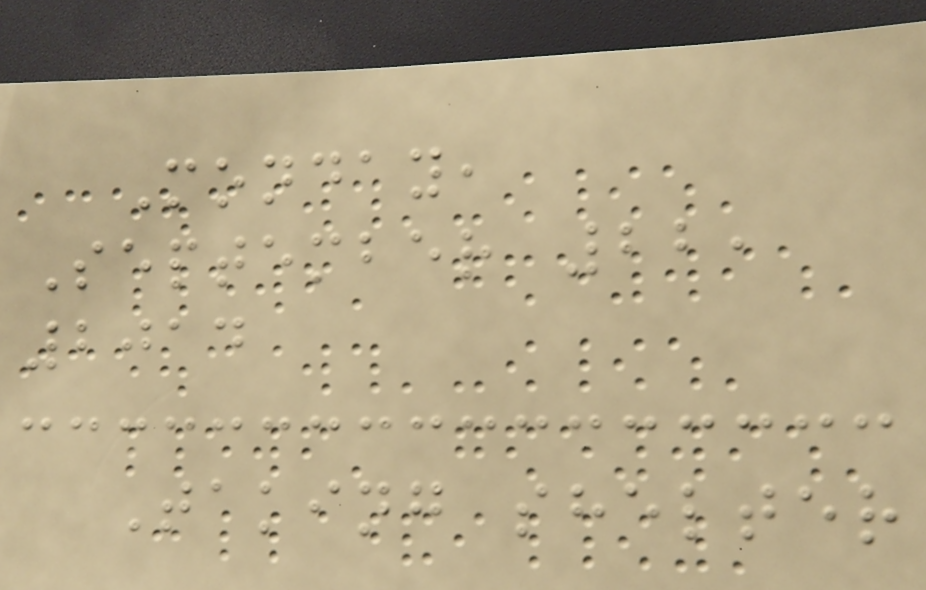Monday,
September 22,
2014
Taking shelter
